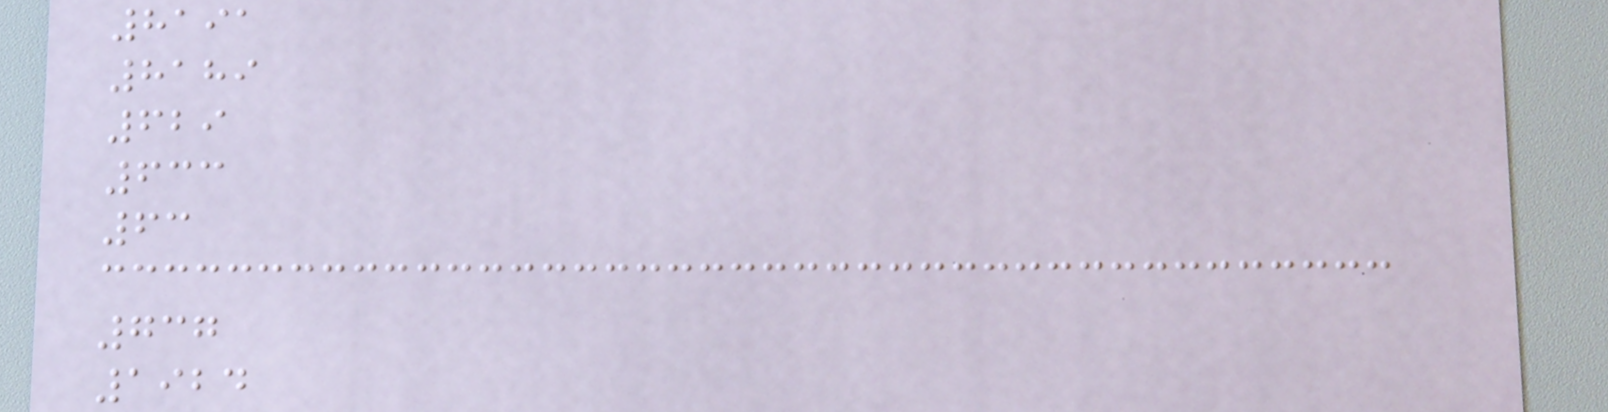8191
8189
629
633
63
737
1924
